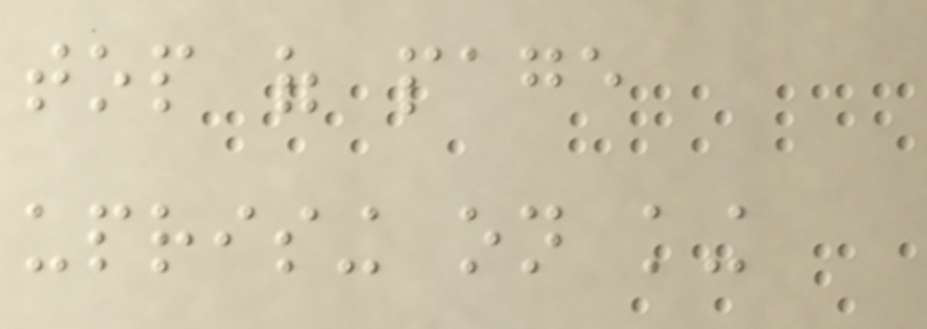top of page
uprising on king
